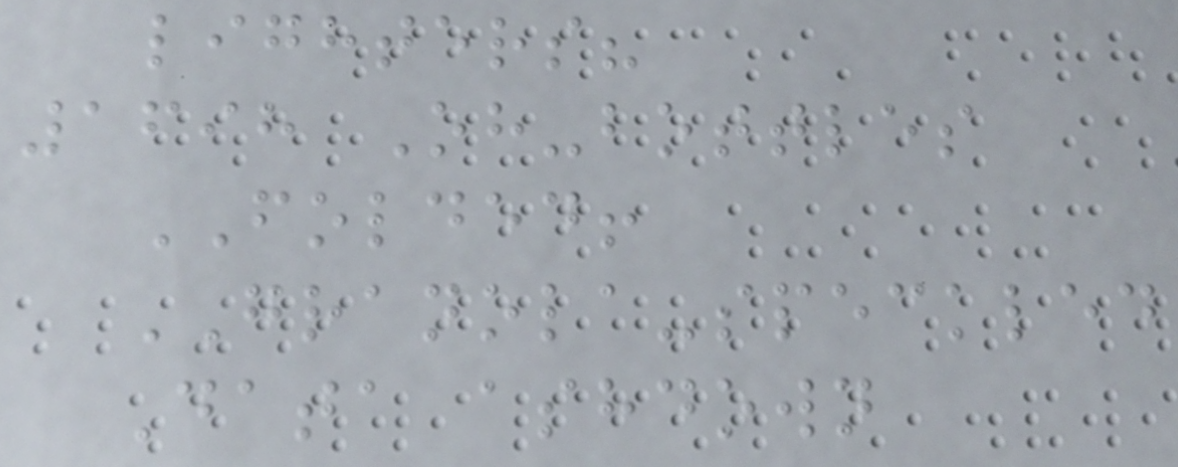lighters?
1698 Oh-bottles
FOLDED!
GRANOLA-speckled
Data ashdown
